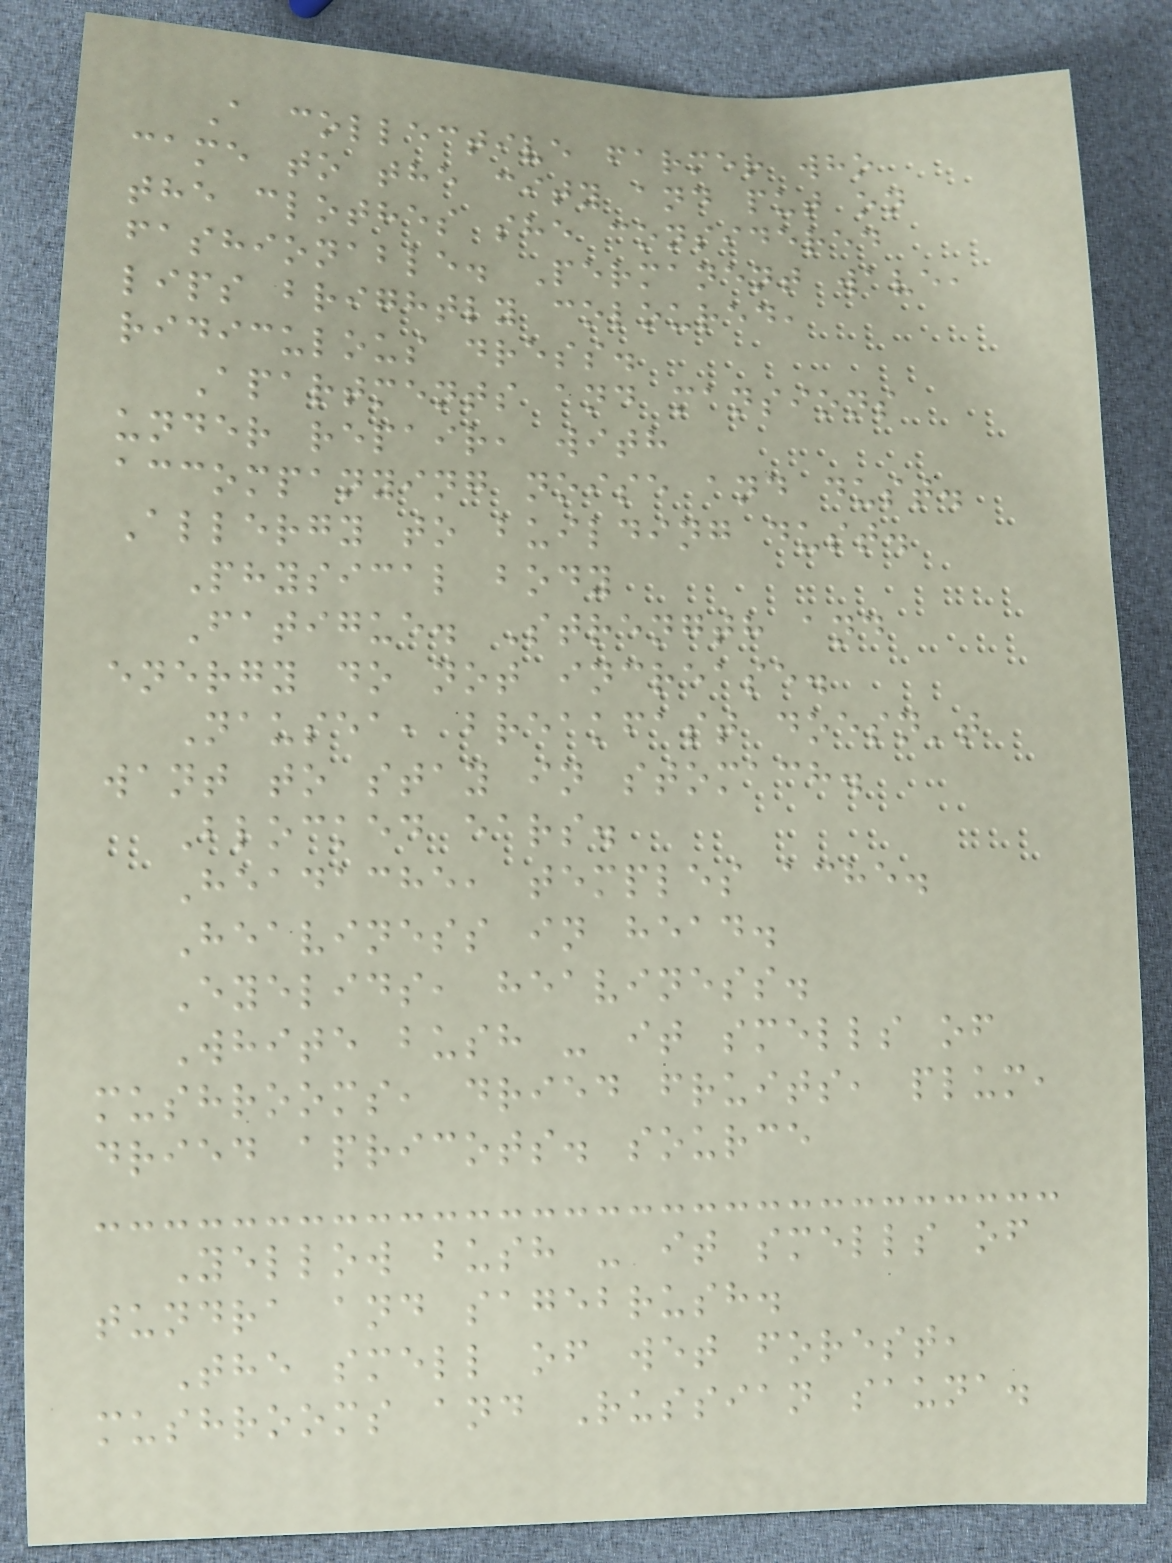A collective farmer who
came to the city and put on
the clothes she considered
fashionable. Permanent wave,
lips brightly coloured,
ridiculous dress.
Apartments and mansions
under repair, with
accompanying noise and dust.
Allergy to building dust.
Physical body
Fatigue. Strength and
energy do not increase.
Nausea, breakfast doesn't
want to stay in stomach.
Blocked ears.
Headache, temples ache.
Heaviness in head.
Eyelids, heaviness.
White bush - it smells of
mushrooms, dried fruits, plum,
dried apricots. source
Yellow bush - it smells of
tundra and sagebrush.
The smell of wet forest,
mushrooms and Russian sauna.
